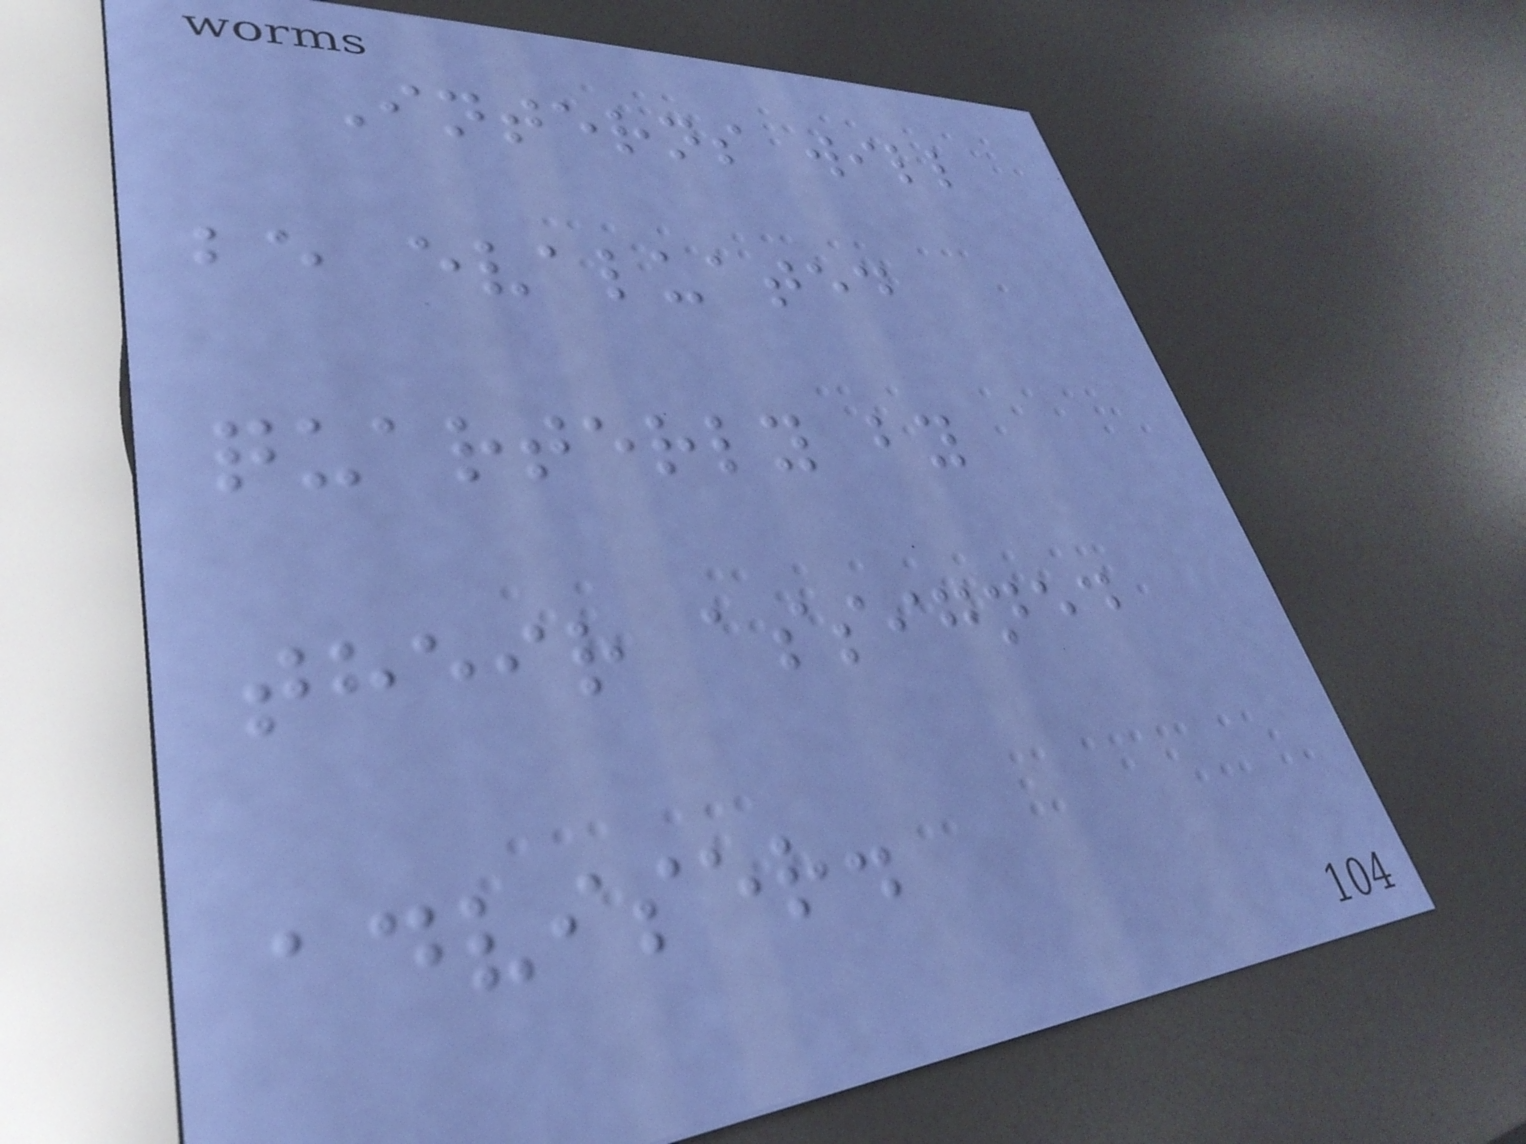Interns will
be evaluated
quarterly by
their assigned
adviser.
